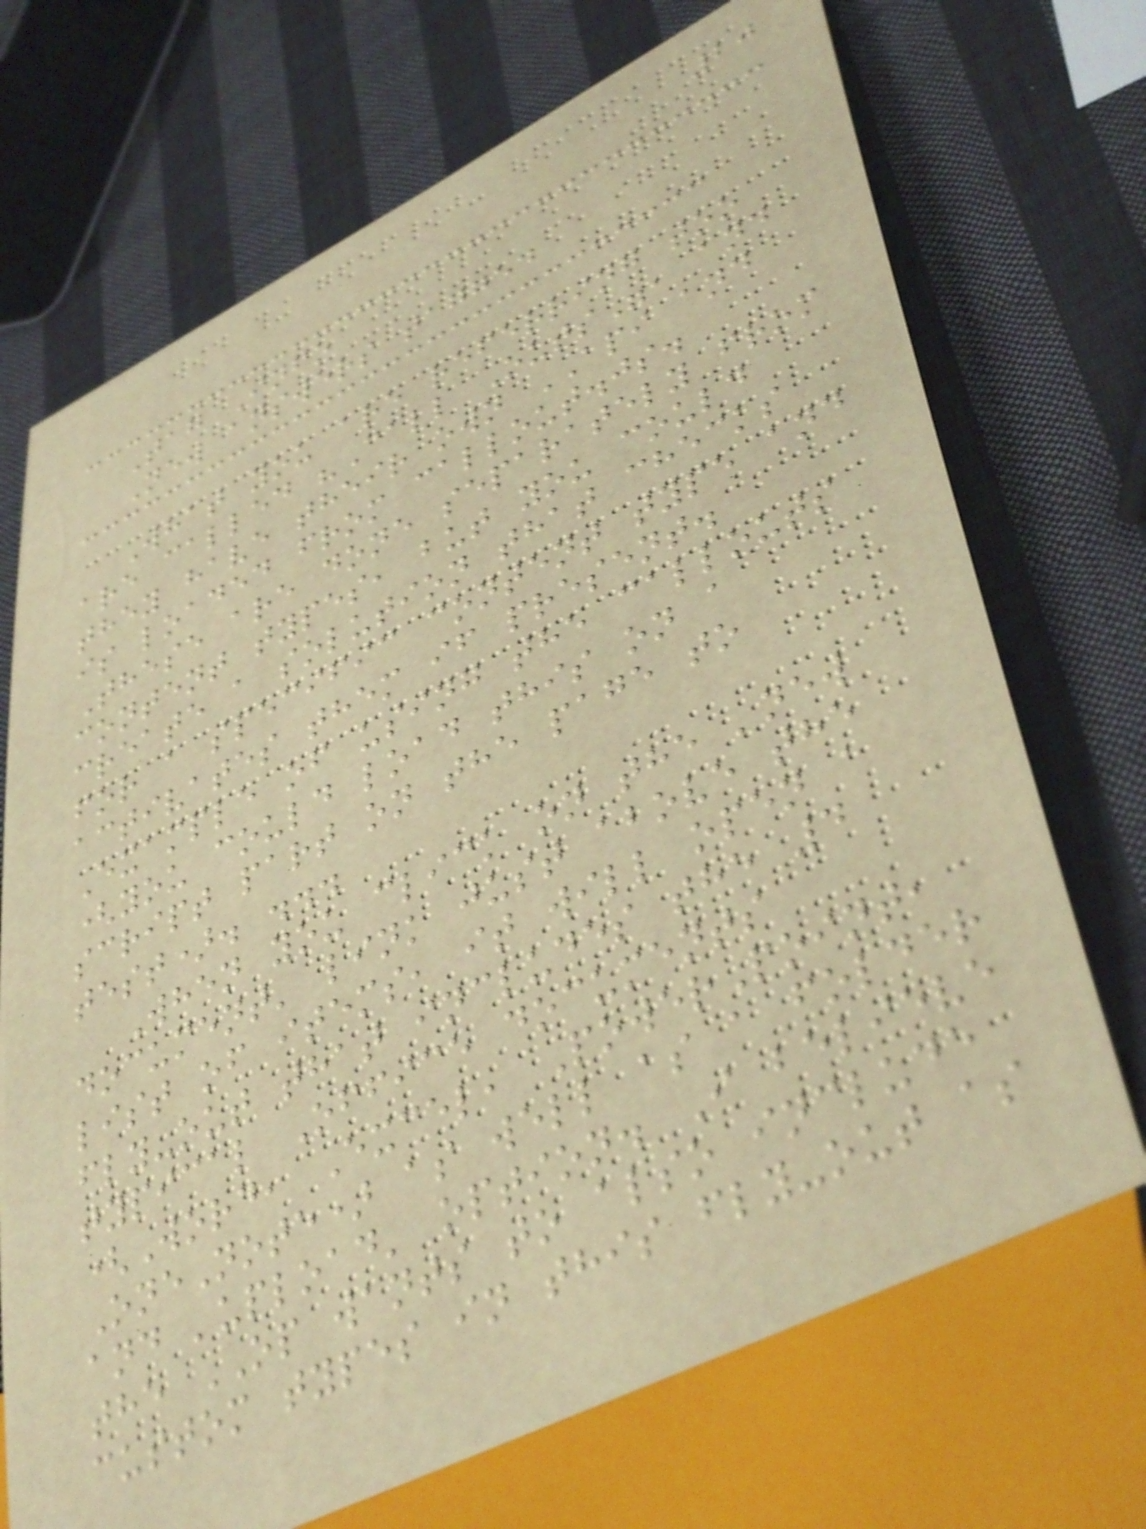20
Tag Info
New answers tagged
What you are referring too
are called "Call Outs", and
they have their own API and
is loaded from callout.js.
These are done separately from
content types, but you could
create a solution that checks
for a specific content type and
activates them if present.
Example of using the callouts
(you could load this on a
script part on the page to
test). ...
When you click on the 'new
document' link just above the
list of items, it will open a
fly-out that includes the 4
typical Office documents
(Word, Excel, PowerPoint,
OneNote) as well as a folder
and 'upload' option. I believe
the OP wants to also include
custom types in this fly-out as
